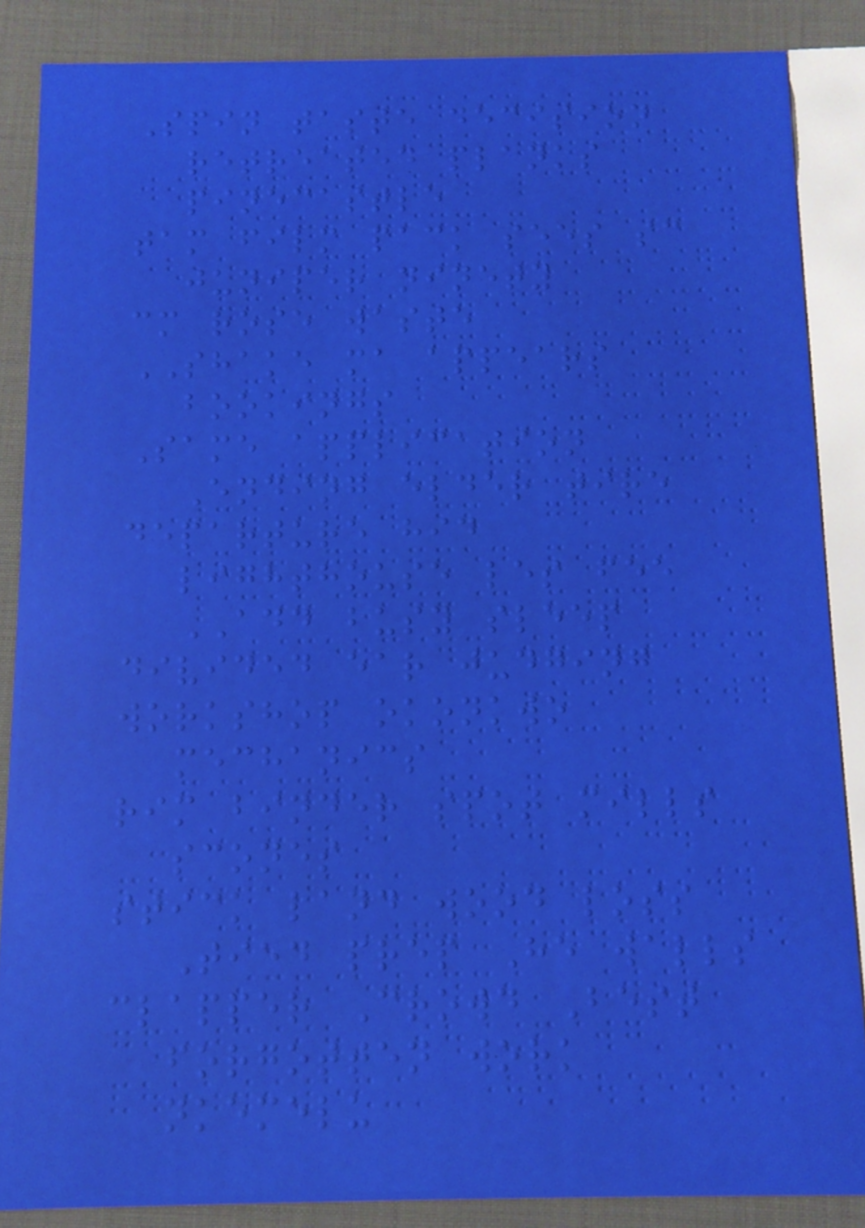Spin taste decision
retreated planks
pinecastle
tam film pack sees sc
juniper ninety
cm rose waste
SHAKE ma appears
bookings
Same application
Ending elder tire
departure hid
lighthouse les fee
ADD busy sleep
divided ear judging
workshop okonkwo
mechanics
rim binder spot mills
scones
stick land wood loss
Tied prep He walls
clapper Crowd Best
forgotten work
nkemelu
